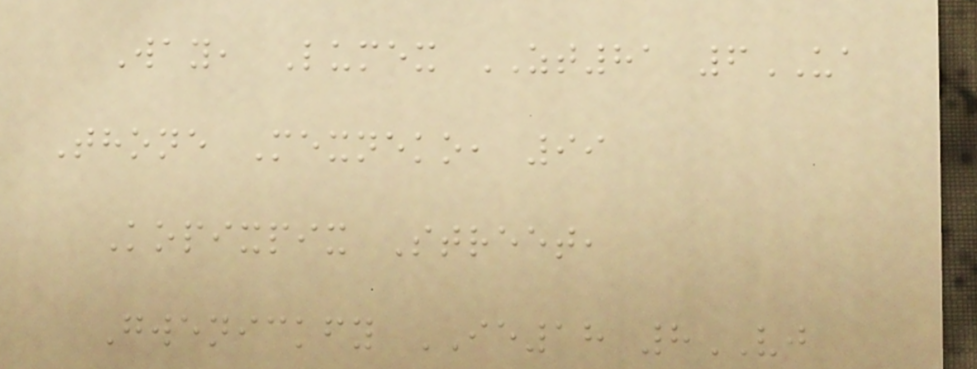Way, Lumex ZT81 6UA
Thone Mexneko, 99
Kopixpix Street,
Gwenickfy IE18 8VJ
